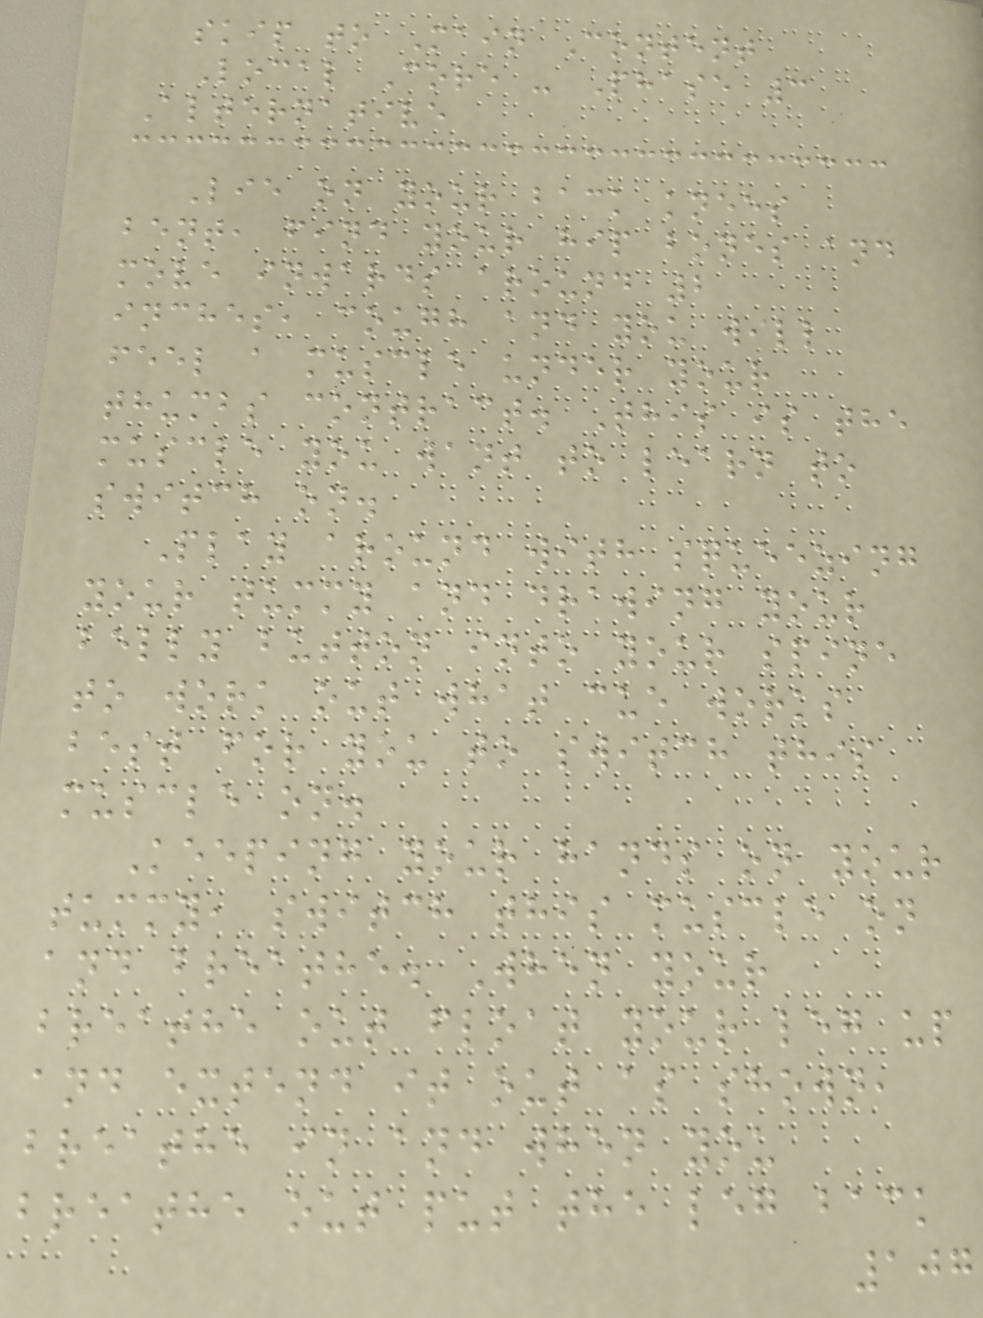skip to Main Content
Local Core - Phase 3
Alternative
Lie on your back knees
bent, find your hip bones and
move inwards around 2
inches, cough and you will
feel a muscle under your
thumbs contract. This is the
muscle you want to learn to
switch on.
Play around with squeezing
your tummy and drawing your
belly button into your spine
to work out what cue works
best for you to switch this
muscle on.
Keeping your hands on your
tummy, switch this muscle on
and breathe. When your
breathe out float your leg up
and extend it out as shown,
breathe in and when you
breathe out put the leg back
107
